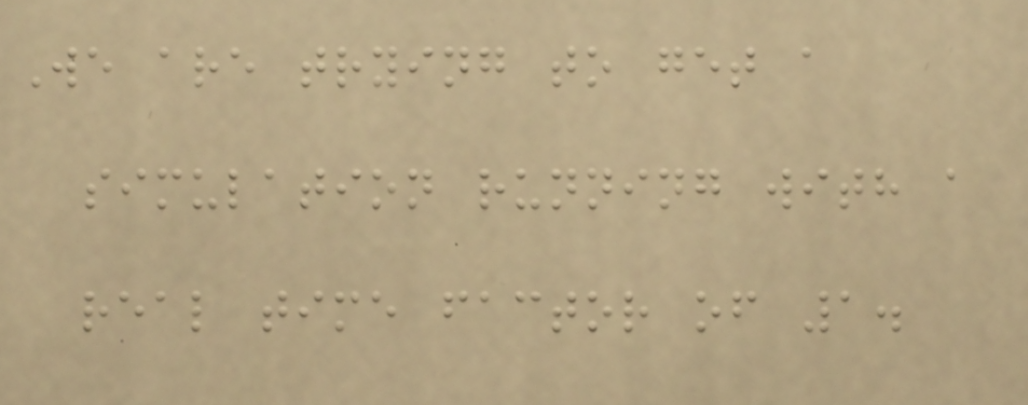We are trying to get a
simulation running with a
real time factor of 1.
